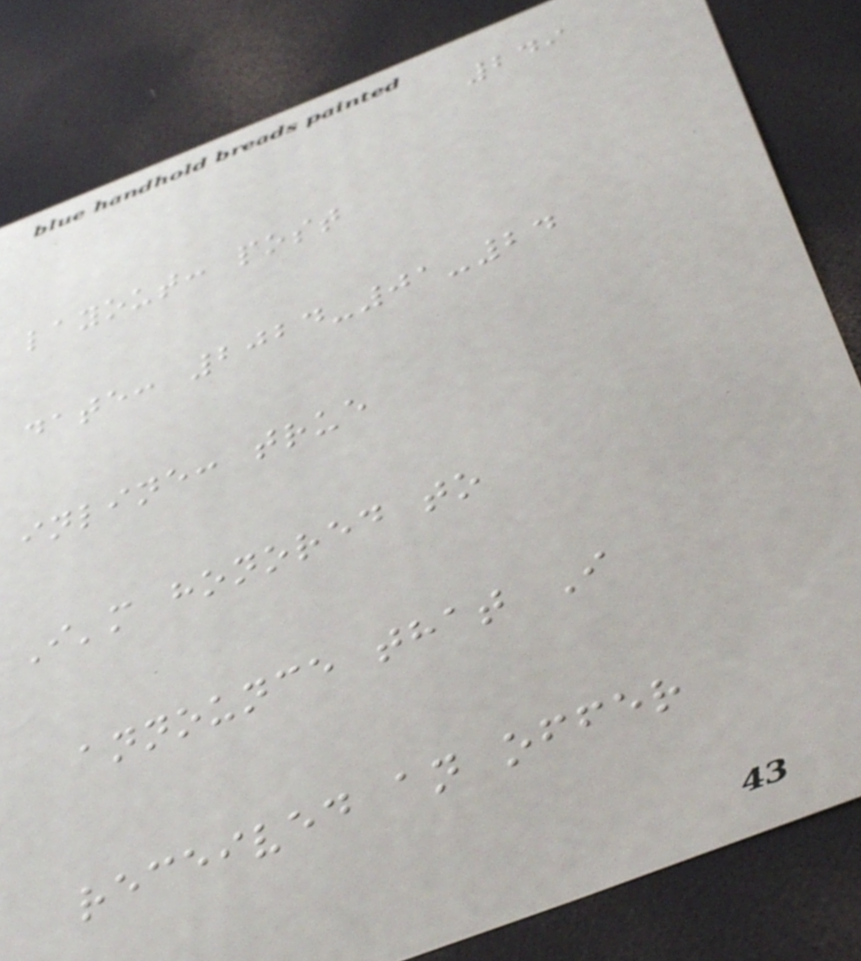249
layout: post
date: 2024-01-24
inline: true
I'm honored to
announce that I
received an offer
